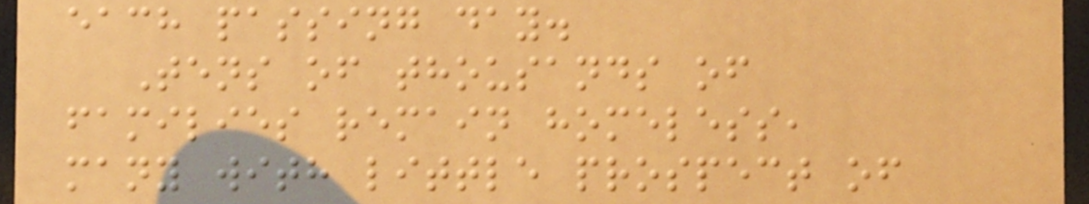each passing day.
Tens of thousands of
families remain homeless,
many with little prospect of
